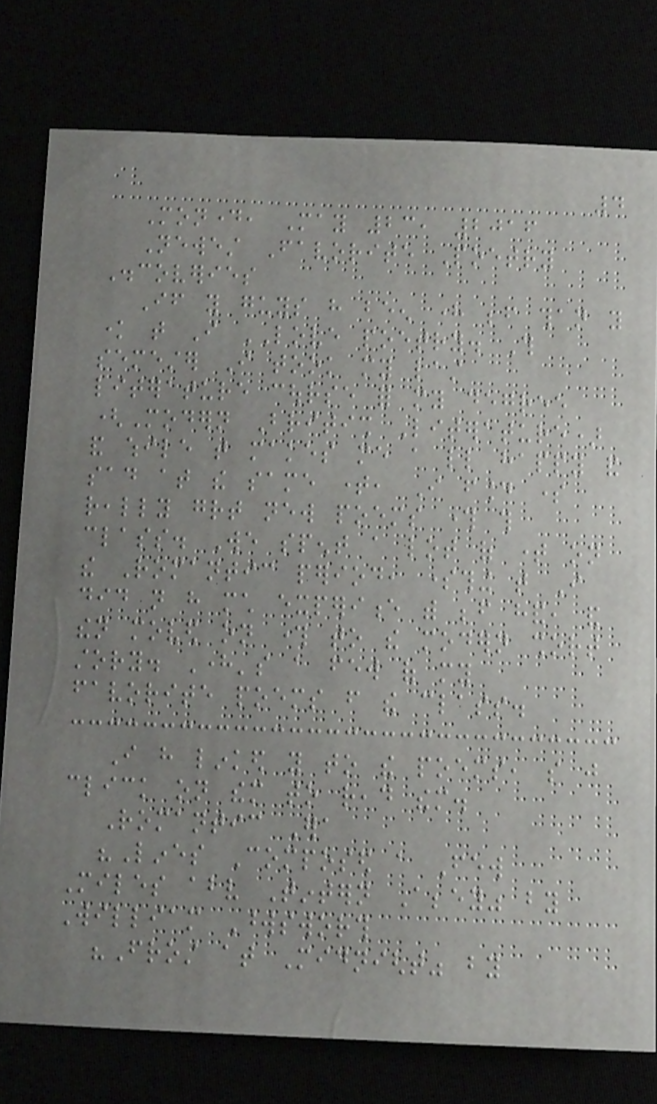4
Monday, May 23, 2016
Newest Favorite Poetry
Discoveries
If you guys have been here before than you
know that I LOVE poetry. This
semester I took my last
literature course for my degree
(Modern British Literature)
and while that makes me a little happy and
sad at the same time, I found some
really great new poems through this
class. We spent a lot of time on
the Romantic period, something that I
did not have much experience with before hand, and
then moved on through to the modern short
story. Here's a few of my
favorite poems from the class.
I have linked you to the poems, so just
click on them to read them.
Romantic Era
"Lines Composed a Few
Miles above Tintern Abbey" by
William Wordsworth
"Frost at Midnight" by
